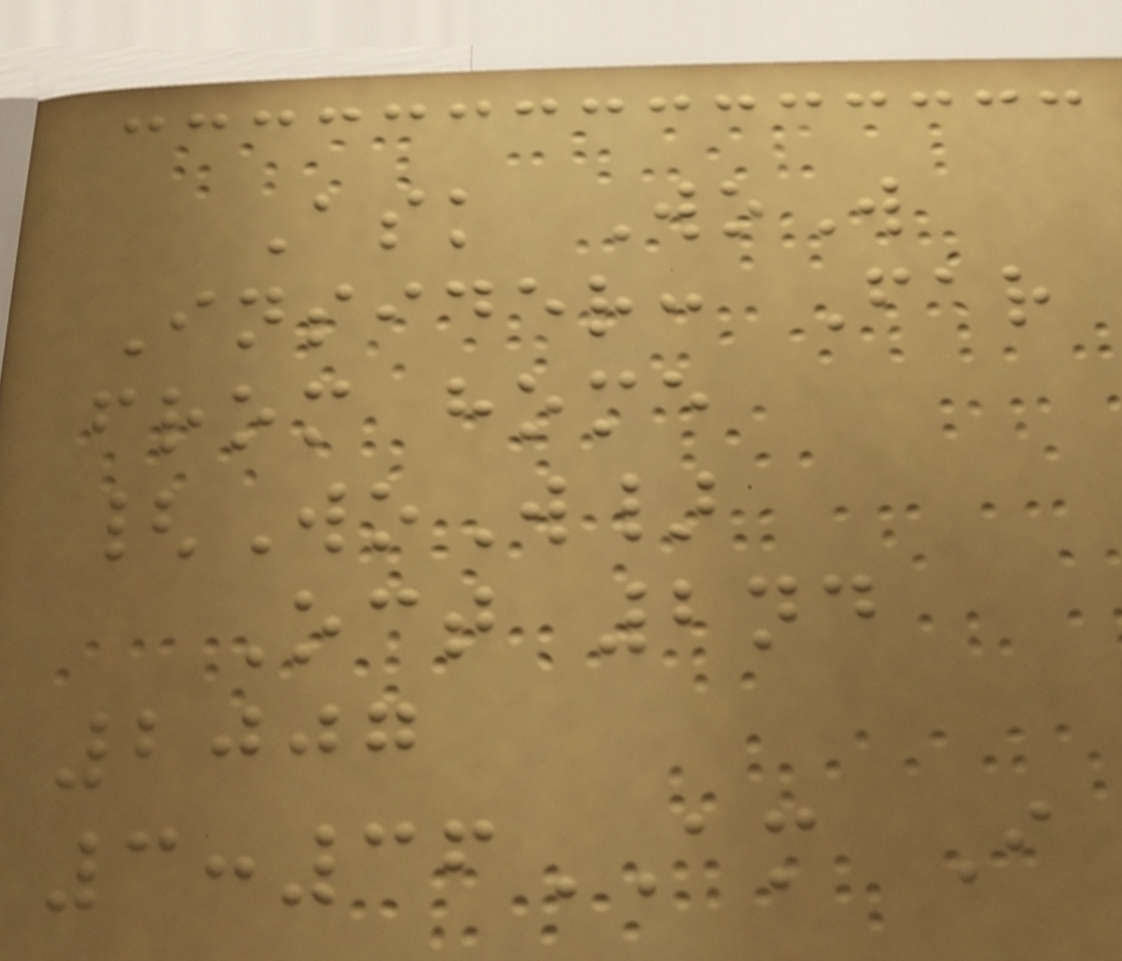Ask WoW
Insider: Far
from home
{WoW}
Oct 2nd
2007
3:36AM I
